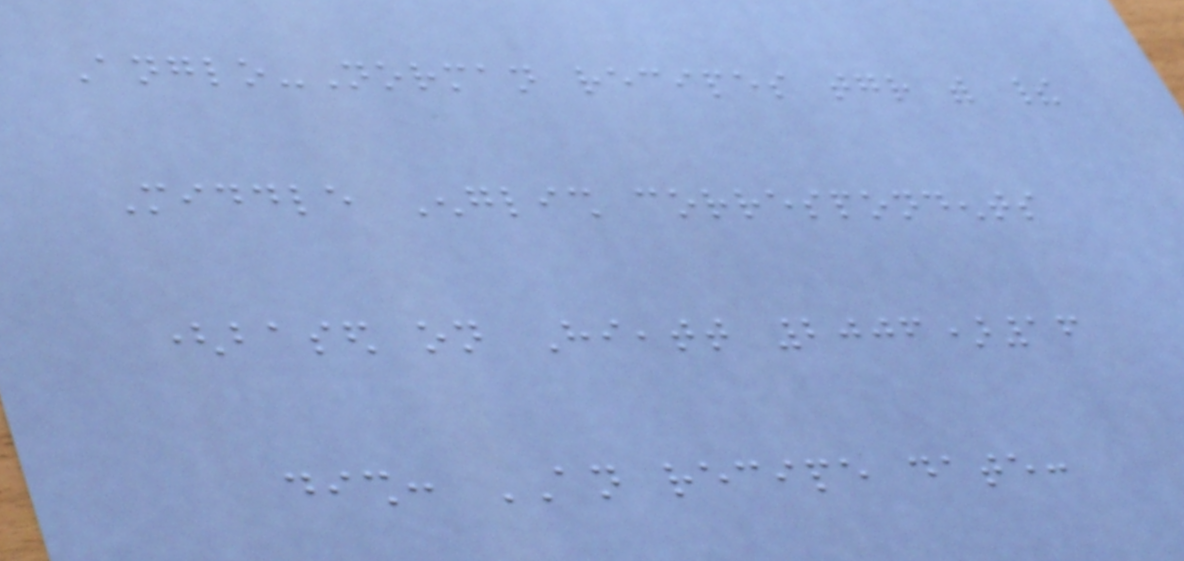Anglo-Norman recipes together with their
Middle English correspondents
(based on Hieatt 2006)16
dish: AN recipe date:
